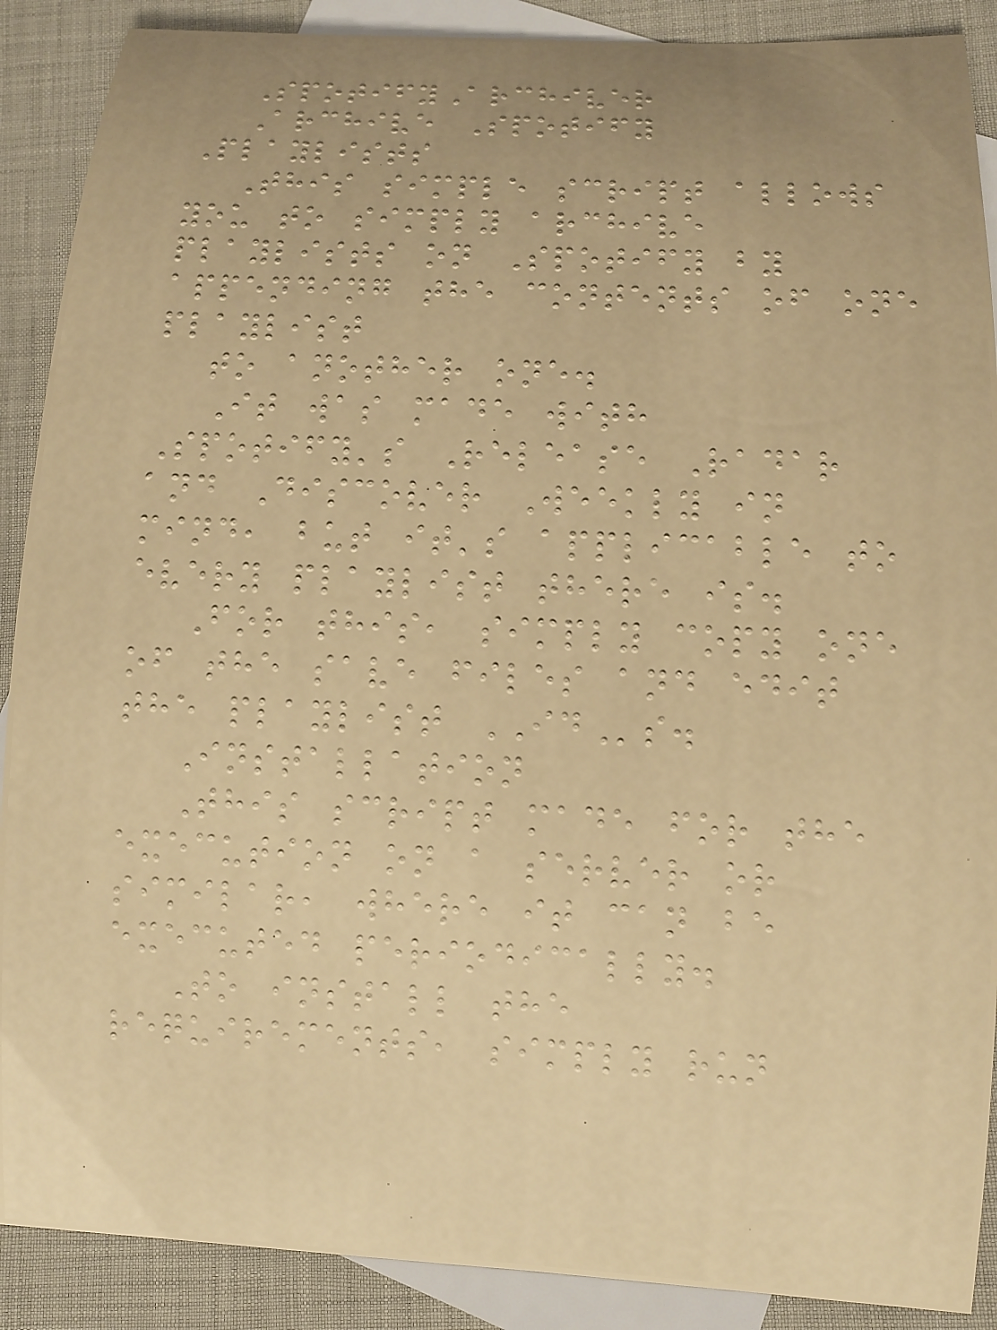SpotifyArchiver
Archive Spotify
Playlists
This simple script allows
you to simply archive
playlists on Spotify by
appending the contents of one
playlist
to another one.
It was made with
Spotify's Release Radar
and Discover Weekly in
mind, but it's applicable to
every playlist there is.
For this, simply copy one
of the save files and edit
the playlist IDs.
Installation
This script made for the
execution on a server or
similar, where it can be
executed periodically.
To install the
requirements, simply run
